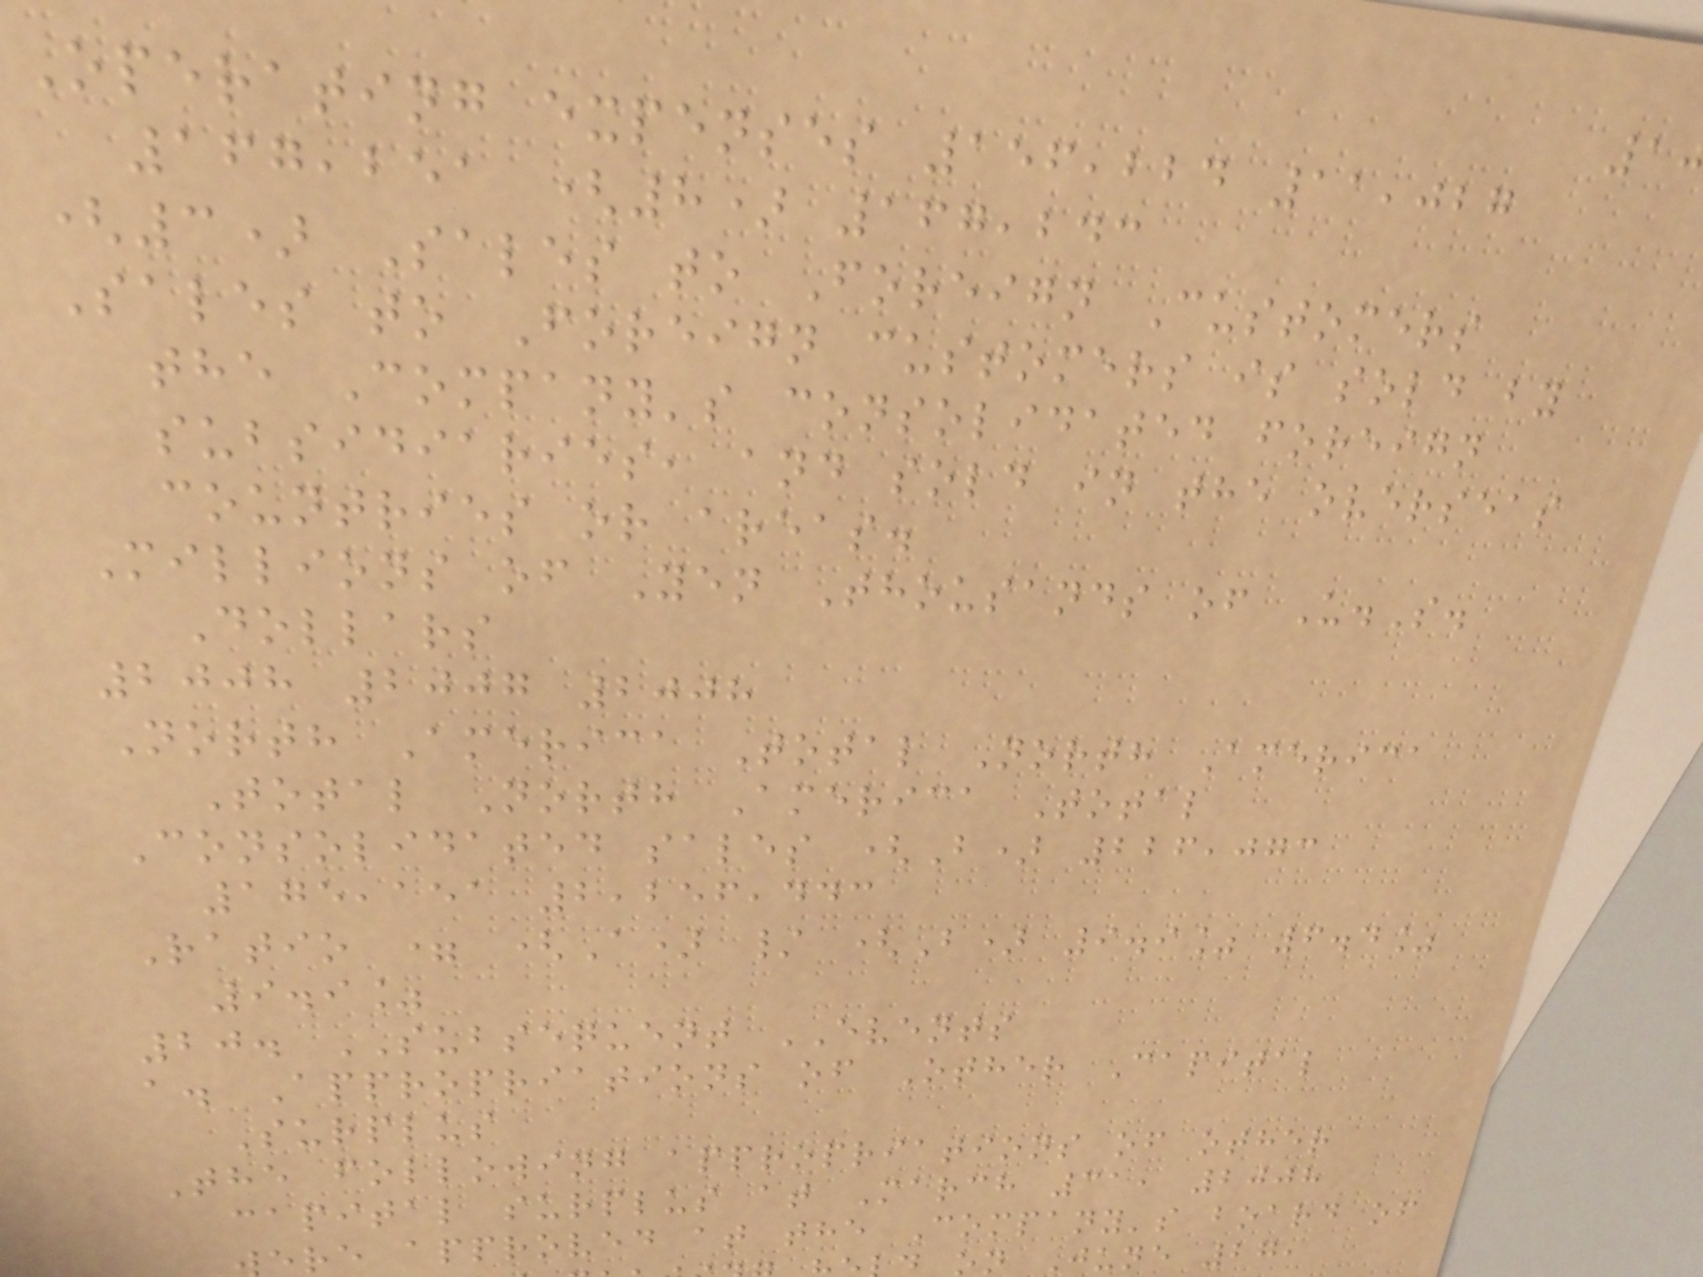Operating expenses 156,224 11,027
167,251 (8) 167,243
(3) Sales to Foreign Customers
Sales to Foreign customers is sold by
the Company's consolidated foreign
subsidiaries, and sold in the overseas
countries or areas.
Millions of Yen Thousands of U.S.
Dollars
2008 2007 2008
North America Total North America
Total North America Total
Consolidated sales (B) 226,073
175,151 2,256,443
Ratio = (A) / (B) 9.9% 6.4%
9.9%
20. SUBSEQUENT EVENTS
a. Appropriations of Other Capital
Surplus
The following appropriations of other
capital surplus at March 31, 2008
re approved at the Company's board of
n June 27,
